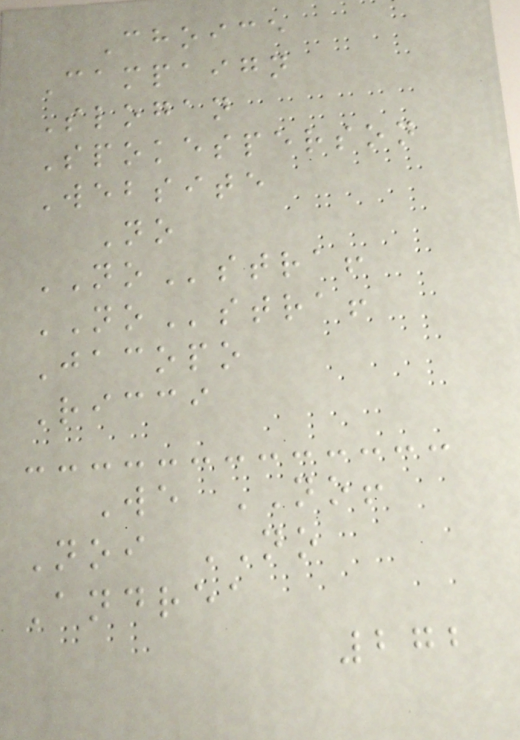Choice
Campaign
Slogan
Spokesperson
Website
No
NOstra!
NOstra!
Jacopo
Ricci
We NO!
Noi NO
Andrea
272
